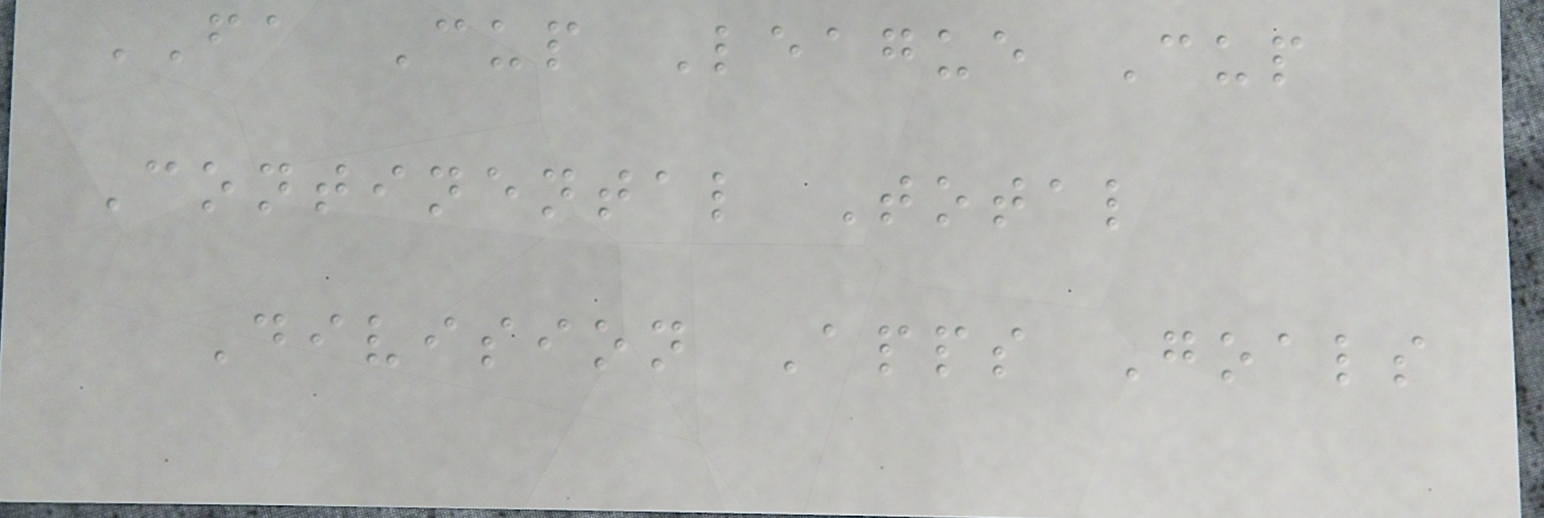FA Cup League Cup
Continental Total
Division Apps Goals
